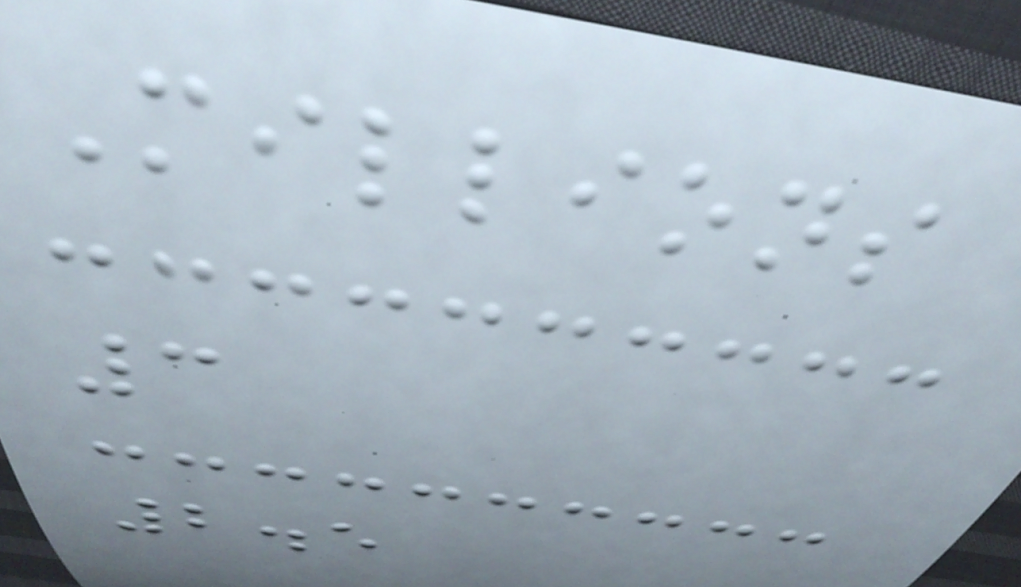Millions
3
2.5
